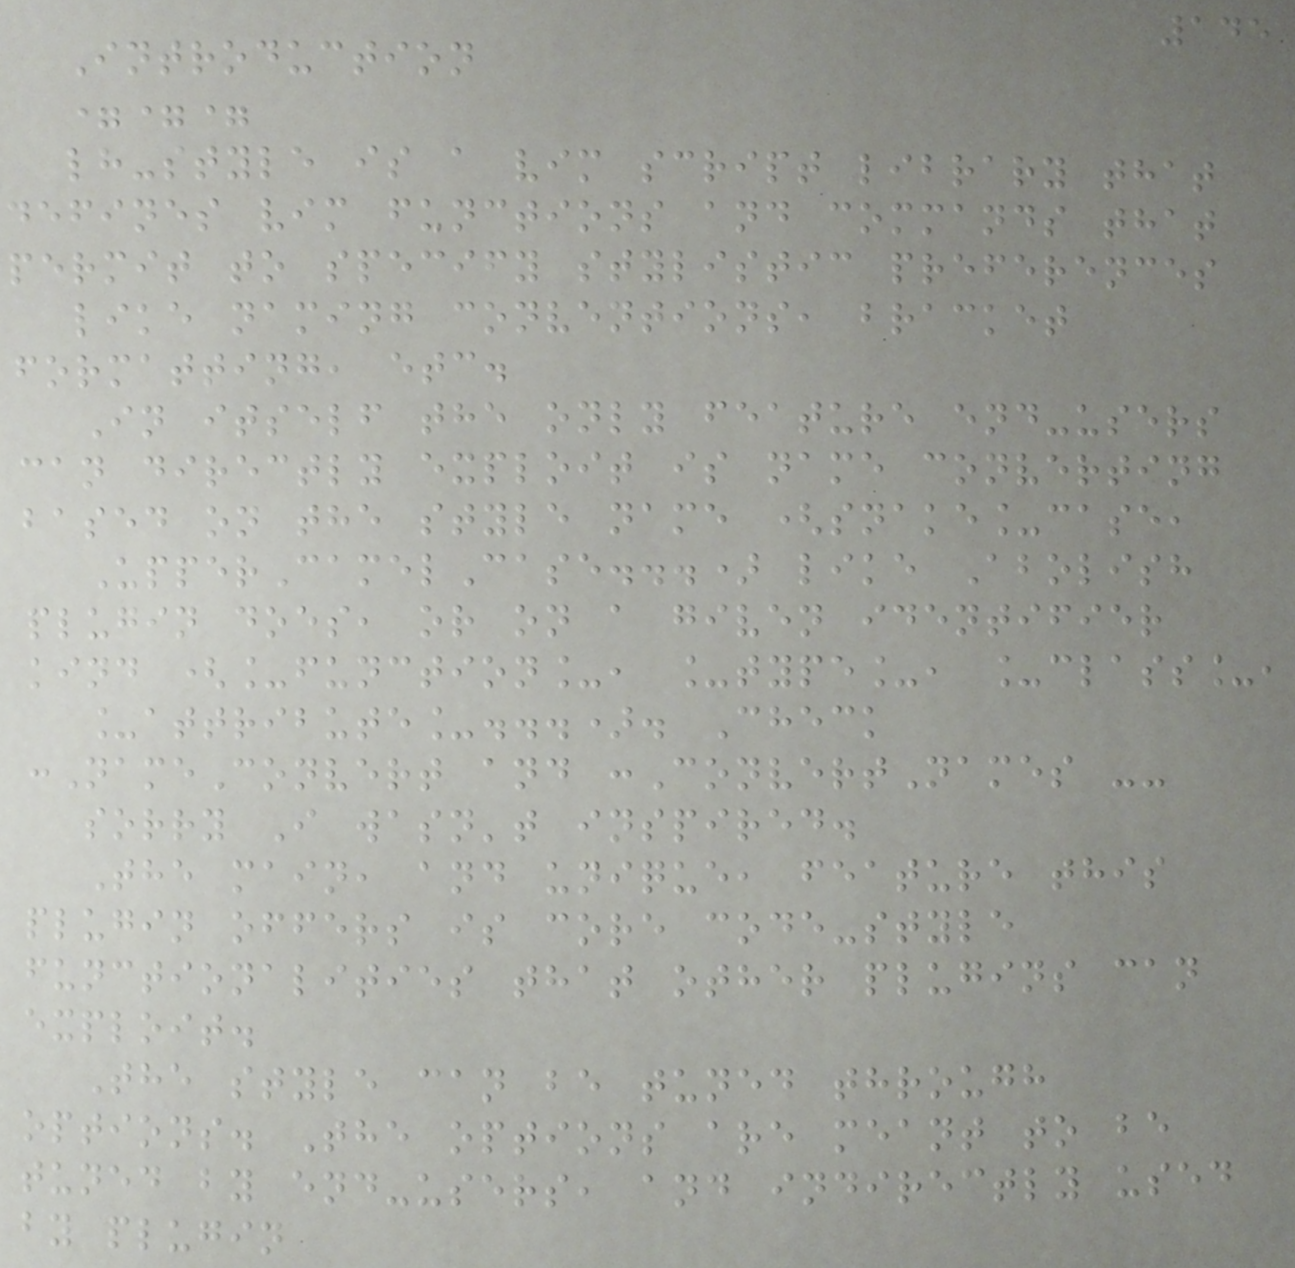145
Introduction
===
lh-style is a vim script library that
defines vim functions and commands that
permit to specify stylistic preferences
like naming conventions, bracket
formatting, etc.
In itself the only feature end-users
can directly exploit is name converting
based on the style name (snake_case,
UpperCamelCase...) like Abolish
plugin does, or on a given identifier
kind (_function_, _type_, _class_,
_attribute_...). Check
:NameConvert and :ConvertNames --
sorry I wasn't inspired.
The main, and unique, feature this
plugin offers is core code-style
functionalities that other plugins can
exploit.
The style can be tuned through
options. The options are meant to be
tuned by end-users, and indirectly used
by plugin
